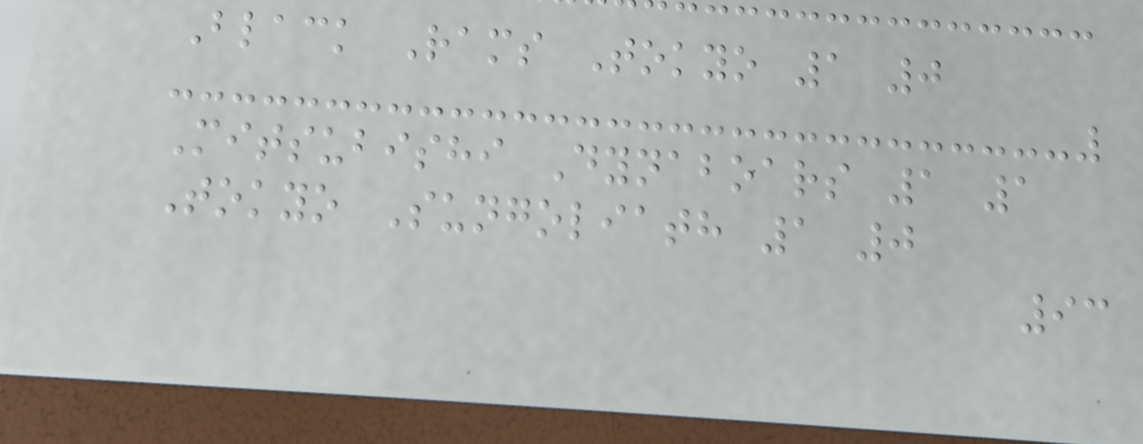Black Rams Tokyo 1 0
Mitsubishi Dynaboars 1 1
Tokyo Sungoliath 1 0
93
